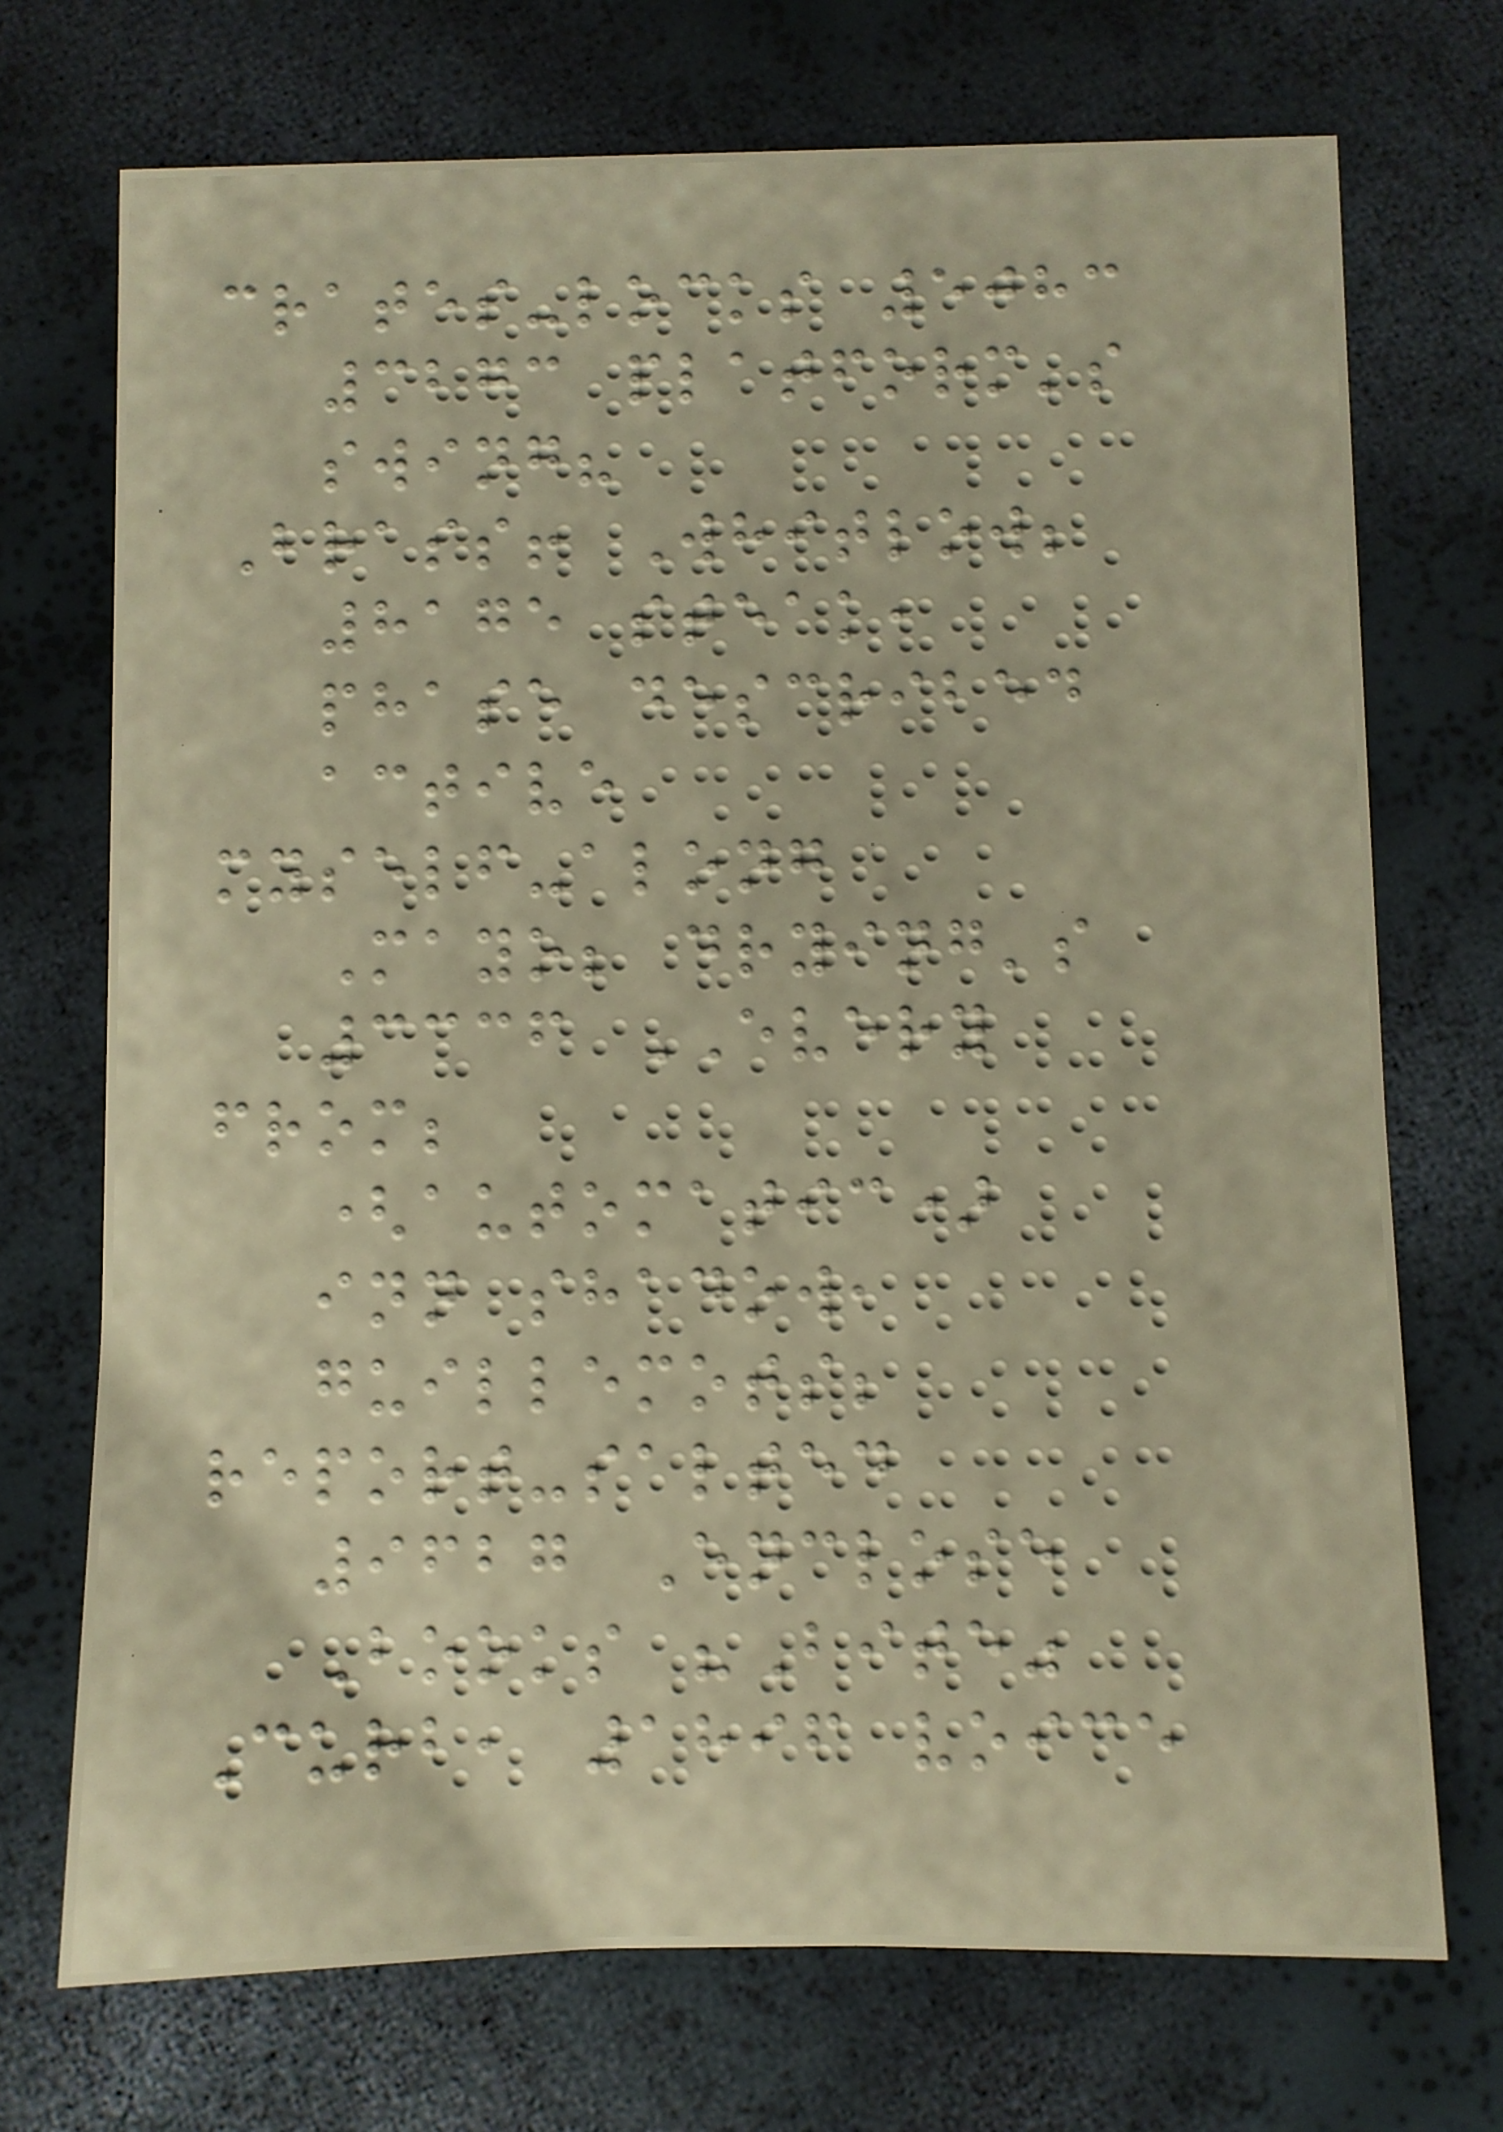crates-locks 5083
3273 platform's
swing?
Brass! Whitlow;
8175 steak,
phase described
active
myself-along
Mayo; drying's
3336 EVERY
from;
(automatic)
inn shadow,
guillemots;
report-salted
9627 Enclose
Books "Bite"
Curb, 1896 voice
